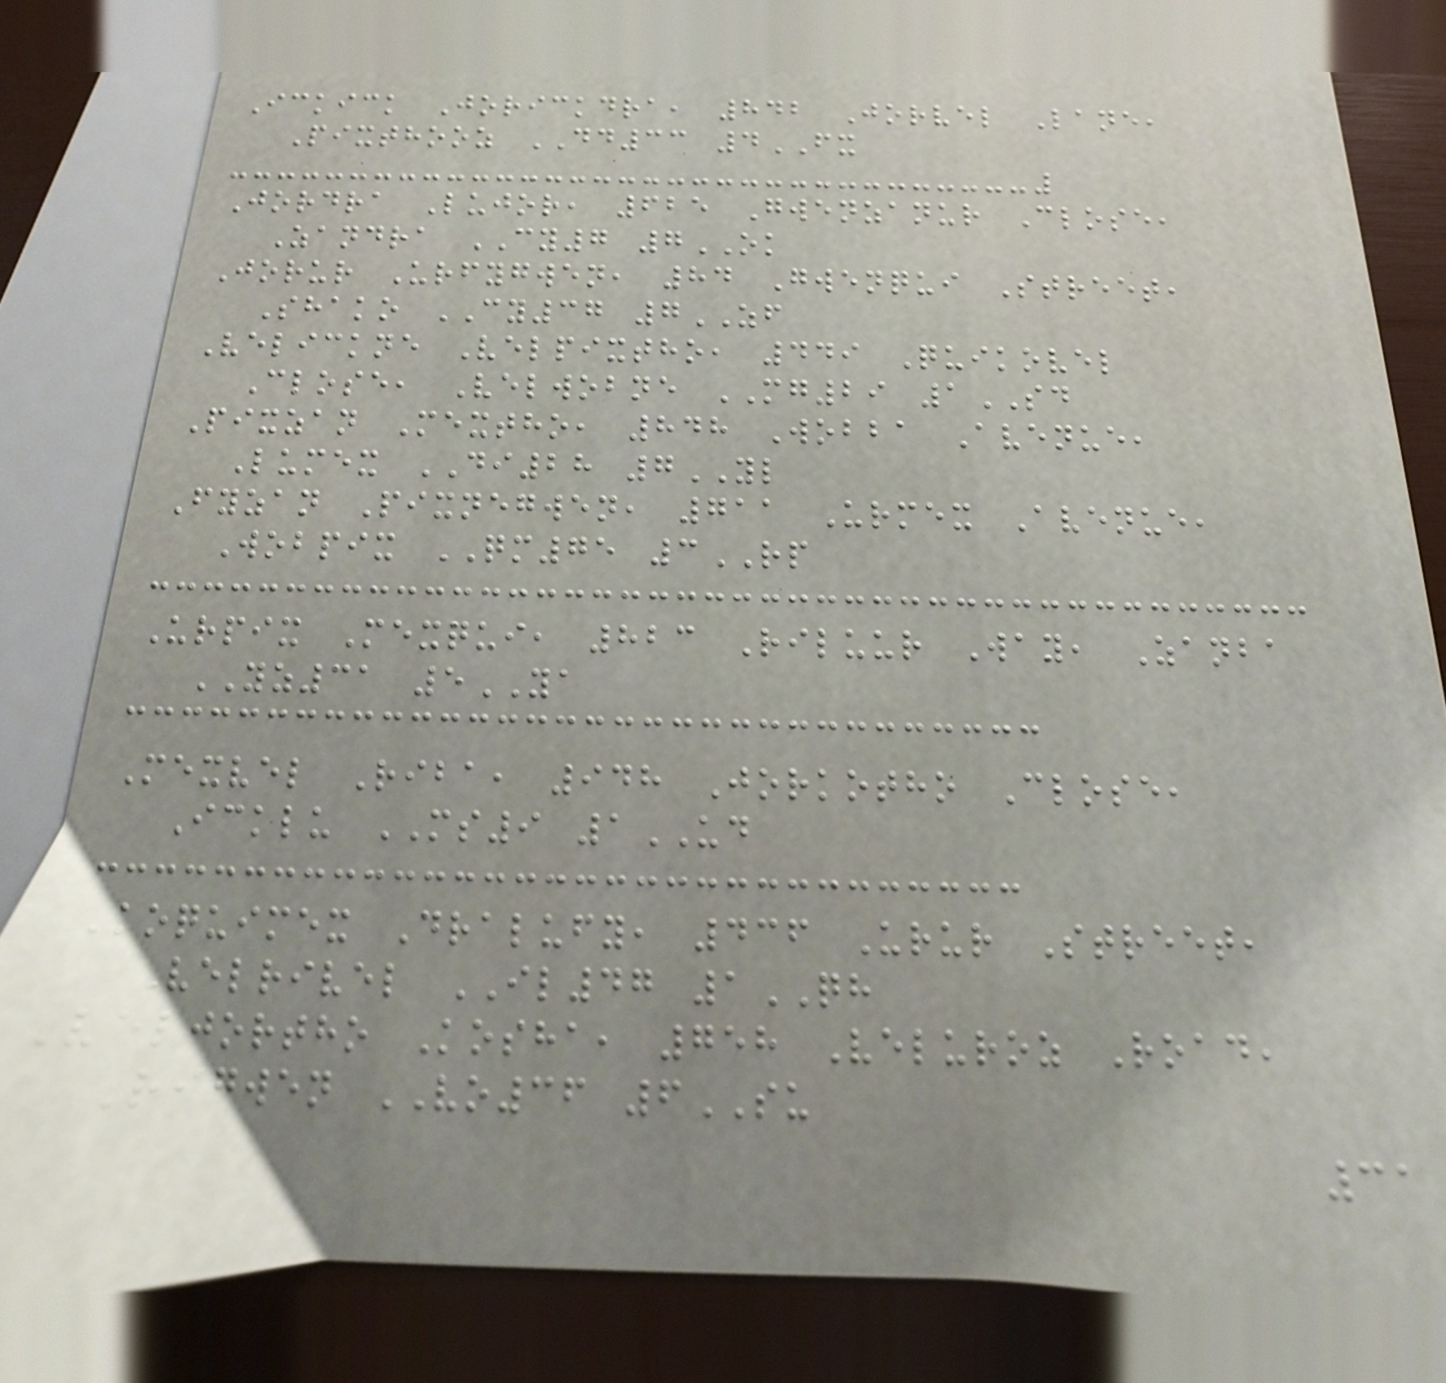Ickick Jorickdra, 842 Jorvel Lane,
Pixthooz DD33 4FX
Jordra Lujor, 625 Gwenzanur Close,
Zandra CY7 7OK
Jorur Urfygwen, 84 Gwenqui Street,
Shako CY37 7ZF
Velickne Velpixtho, 449 Quikovel
Close, Velwobne MG29 1SD
Pixzan Mextho, 848 Wobba Avenue,
Lumex DI28 7YL
Fyzan Pixnegwen, 711 Urmex Avenue,
Wobpix QM75 3RP
Urpix Mexqui, 823 Riluur Way, Zanba
YZ31 5YA
Mexvel Riba, 948 Jorkotho Close,
Icklu MS9 1UD
Koquimex Dralufy, 436 Urur Street,
Velrivel IL47 1QH
Veljortho Kosha, 758 Veluroz Road,
Rigwen VO36 6SU
31
